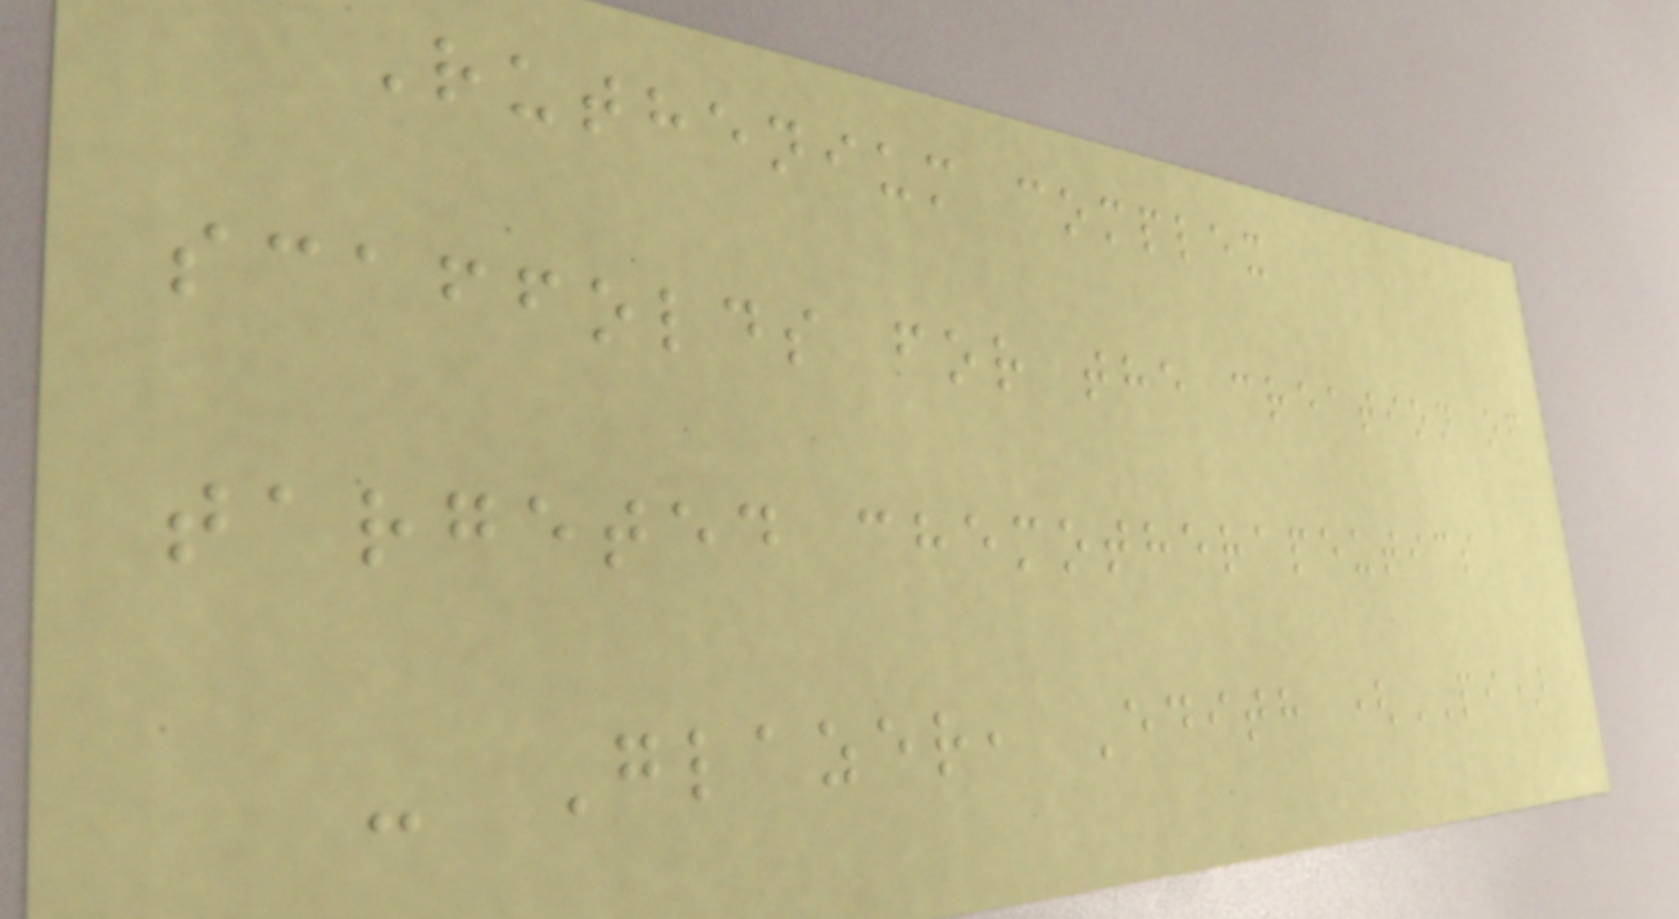Ruthenium complex
scaffolds for the creation of
targeted chemotherapeutics
- Glazer, Edith (PI)
